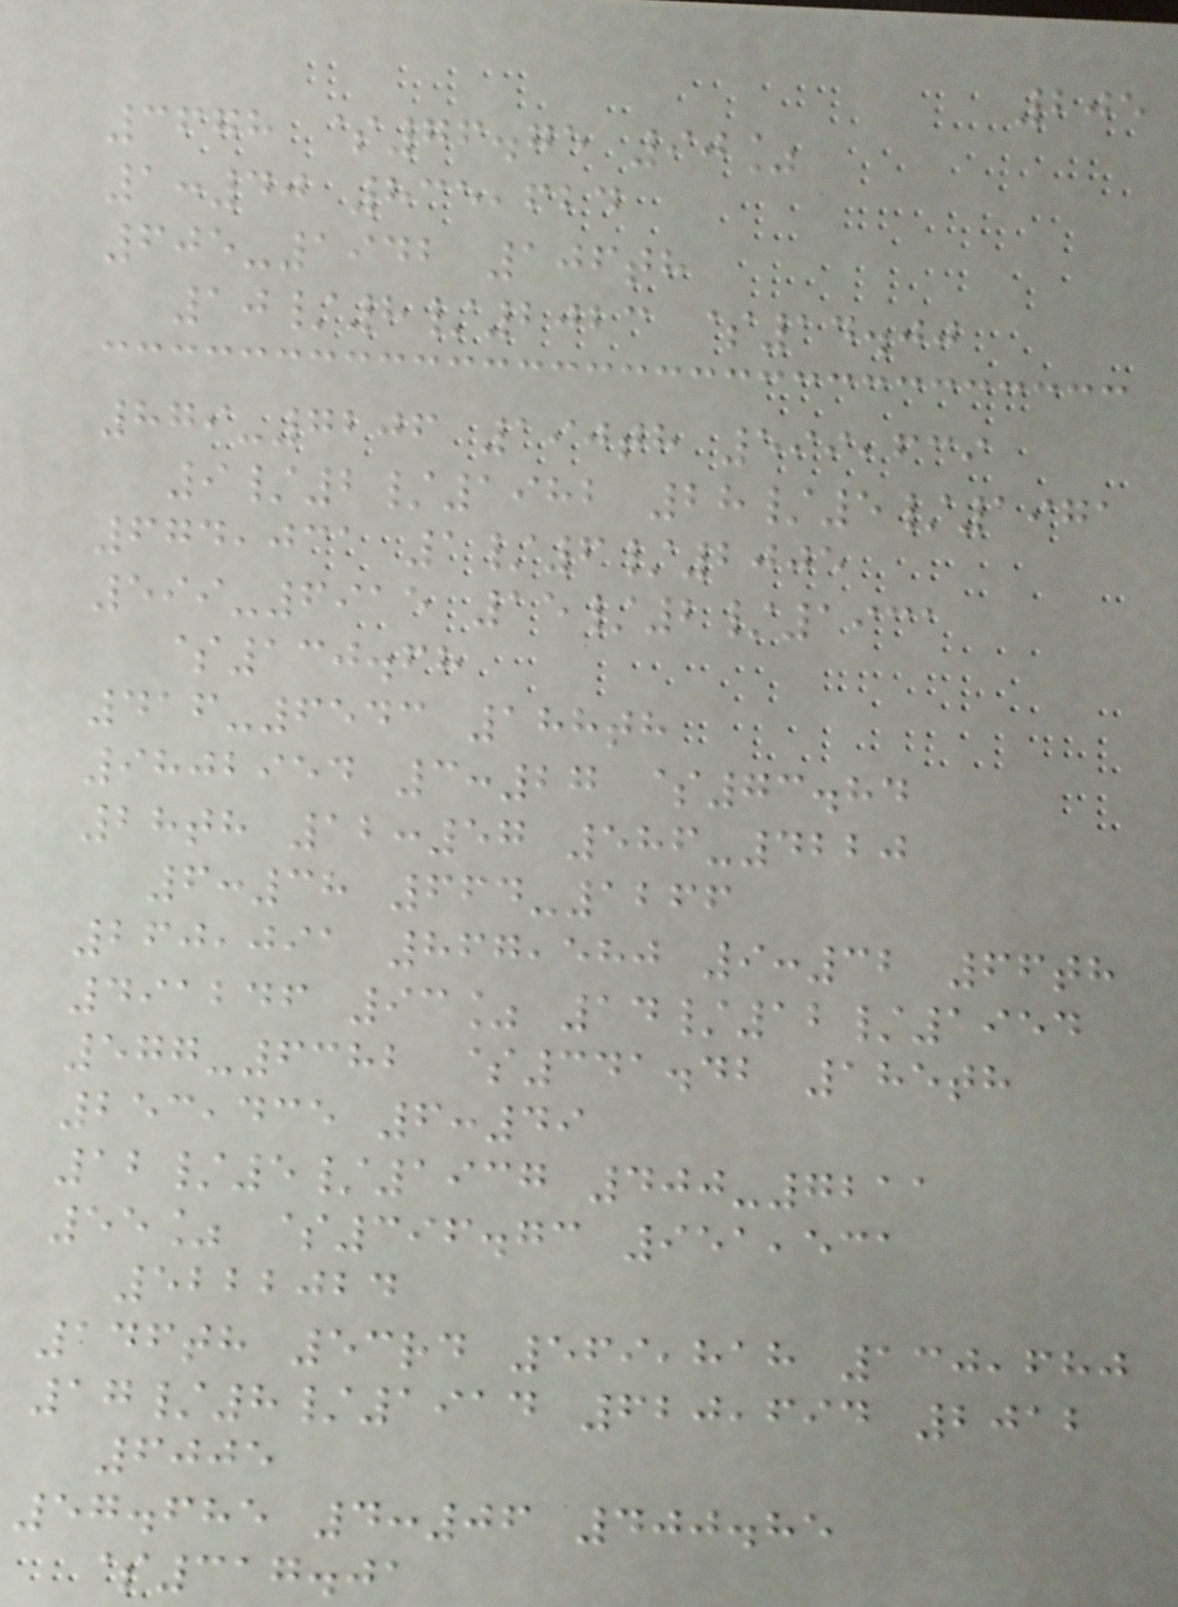205
3678 $76.75 90%
1:40 835,624
605-1942 106th
10/8/2023 $14.00
879-7206 190th 599,639
9/2/1982 28/5/1971
674,031 1/6/2005
599-6915 15/2/1931
$130.68
416-6543 188th
9802954 3:27 $73.84
28th 12:57 586-4220
6:38 664-1266
260,091 867,580 9:32 66th
491246 93% 14/12/1954
577-6382 $341.42 185th
253,435 6:49
12/5/1937 400-7211
55% $396.73 951,531
5222024
146th 53rd 569,818 130,680
17/8/1914 620,694 2012
6005
57.685 4:06 400.85
$317.01
